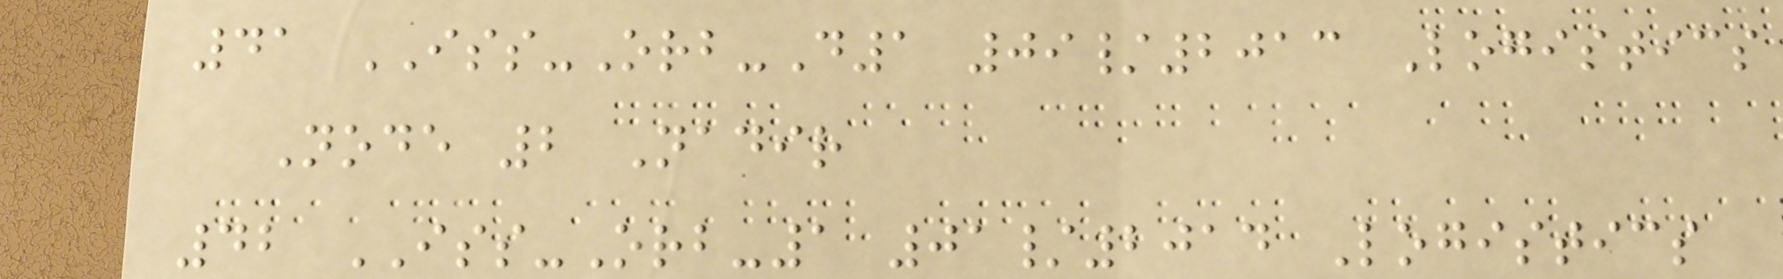41 ISS-Orb-D1 09/2013 Logistics
Node 2 Nadir
42 ISS-Orb-1 01/2014 Logistics
